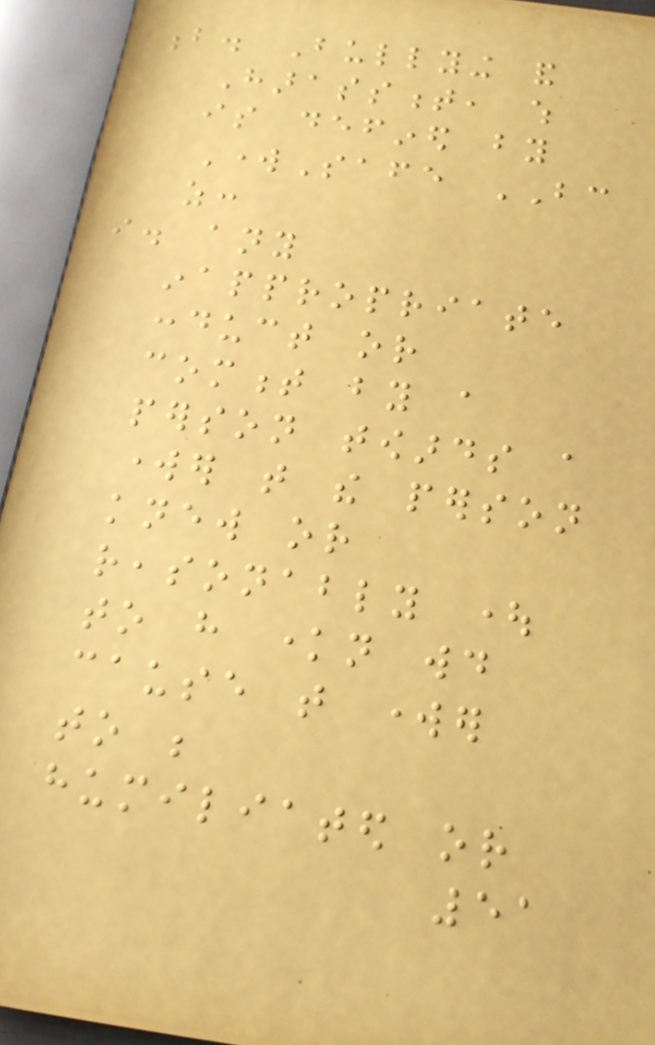b. Bullying and
Harassment, which
is defined by
WorkSafe BC
as:
i. any
inappropriate
conduct or
comment by a
person towards a
worker that the person
knew or
reasonably ought
to have known would
cause that worker
to be
humiliated or
51
